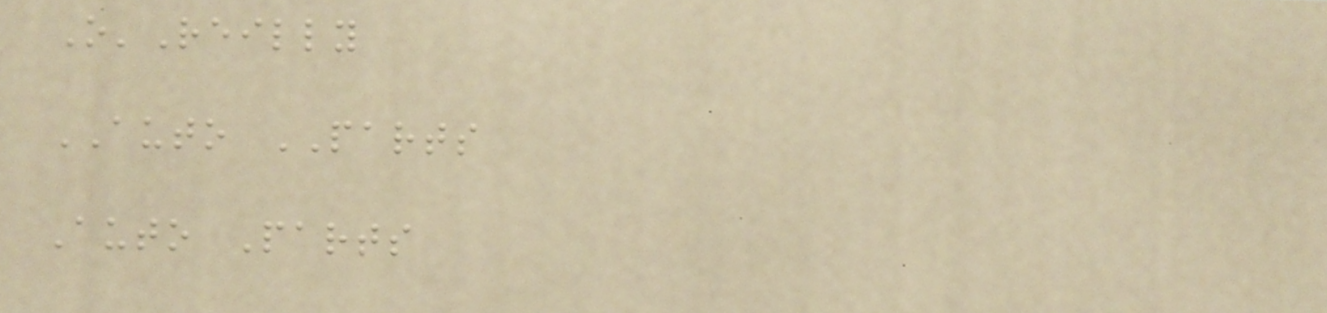O'Reilly
AUTO PARTS
Auto Parts
